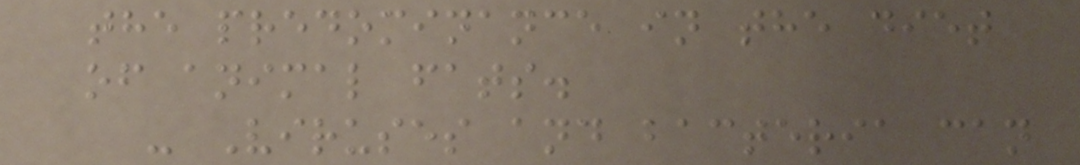the predominance in the diet
of animal fats.
- Viruses and bacteria can
